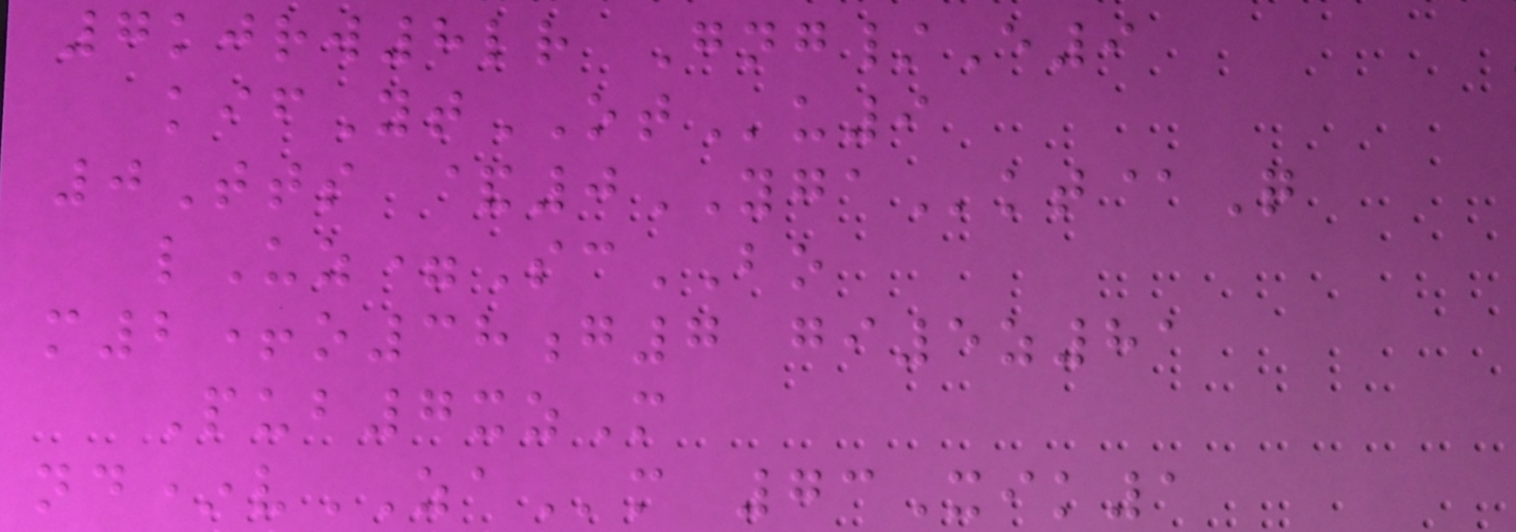7kjrw8lr Gng/E9
kifYtOTu9
0Tts &0YGAkt@Q
lUz=ScBO
m2+o38g7 gi5z81
Pub7xzM
nd*vZAm 73Xik1
